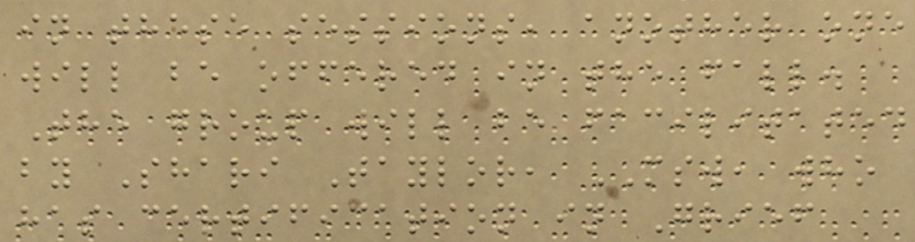in these sessions, another one
will be offered in the fall.
The group will be facilitated
by Shari Taylor, MSW, who
has certification in Grief
